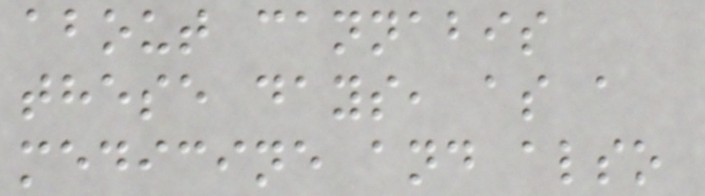about cannabis
these days, as a
medicine and also
